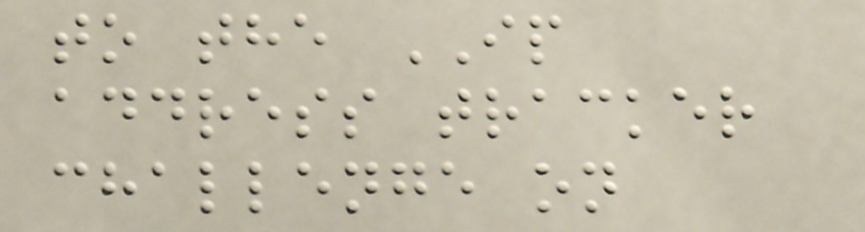to the IP
address tracker
challenge on
